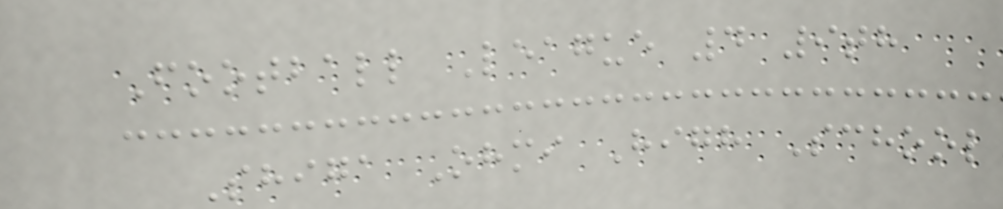Football League 4 9th
Shiga Ohmi High School
